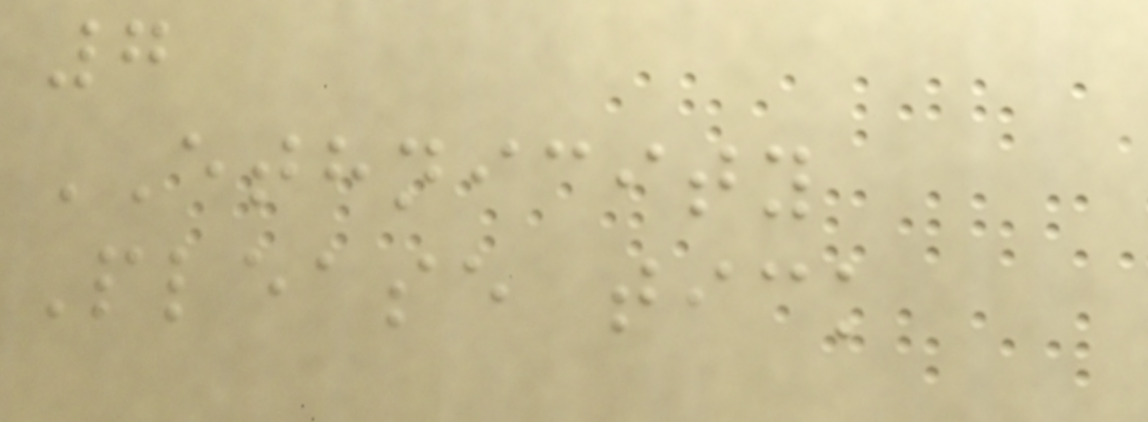7
ETHNICITY
Please tick
